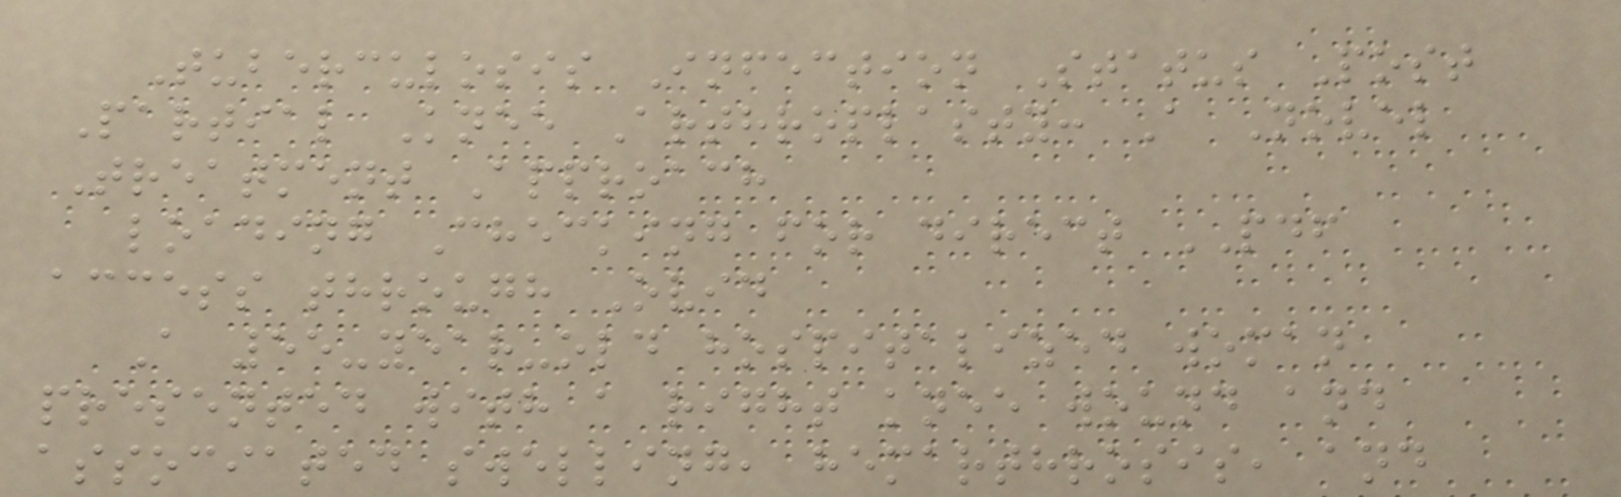Tuberculosis Infection Status Post
Partial Knee Arthroplasty: A Novel
Treatment Approach
loading Checking for direct PDF
access through Ovid
A 55-year-old hospitalized woman
presented with a right knee wound and
associated swelling, hemarthrosis, and
